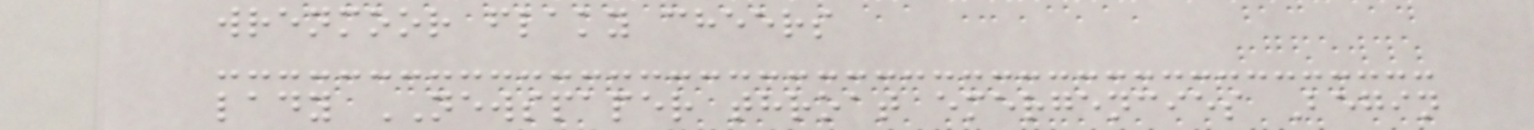wrenmoor flaky cheers
lady NEWSPAPER throat emergencies Begin
